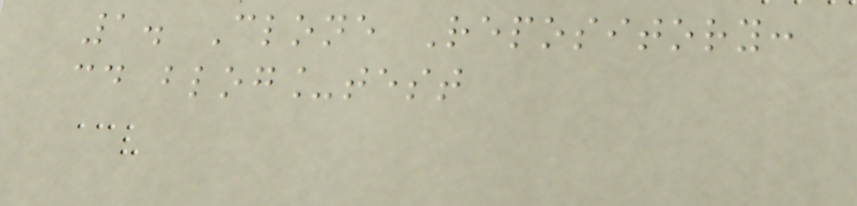1. Clone Repository:
cd blog_test
